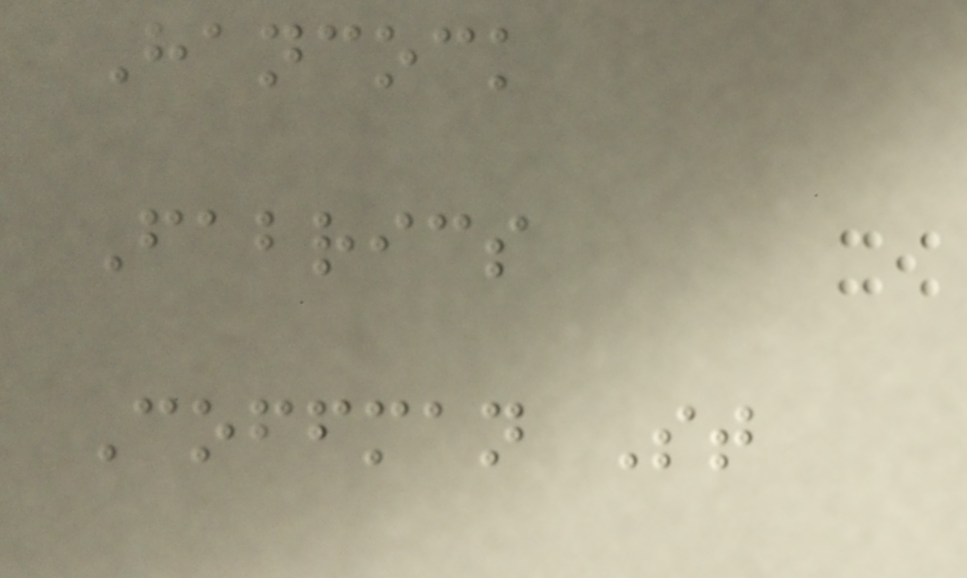Hancock
Fabrics
Coffman St
